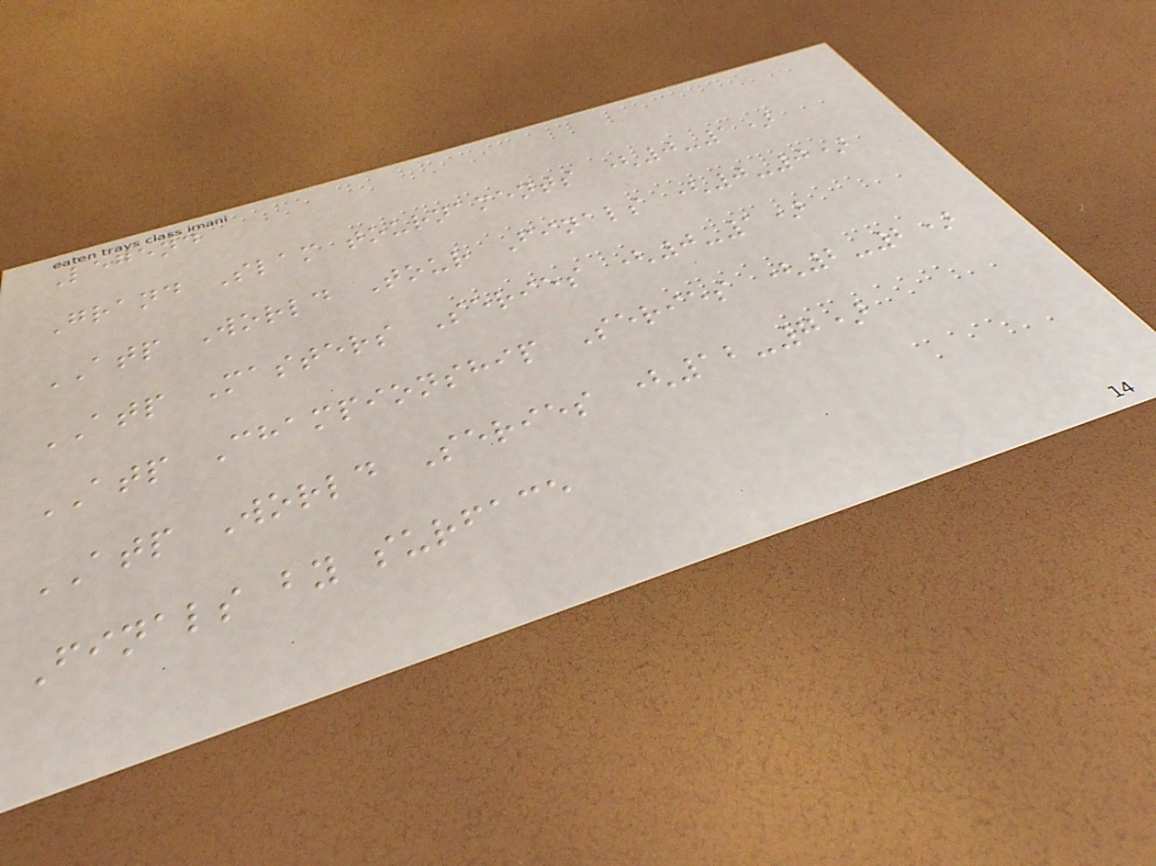Legend
Grand Slam tournaments (0-1)
ATP World Tour Finals (0-0)
ATP Masters Series (0-1)
ATP Championship Series (2-2)
ATP World Series (12-7)
Finals by surface
